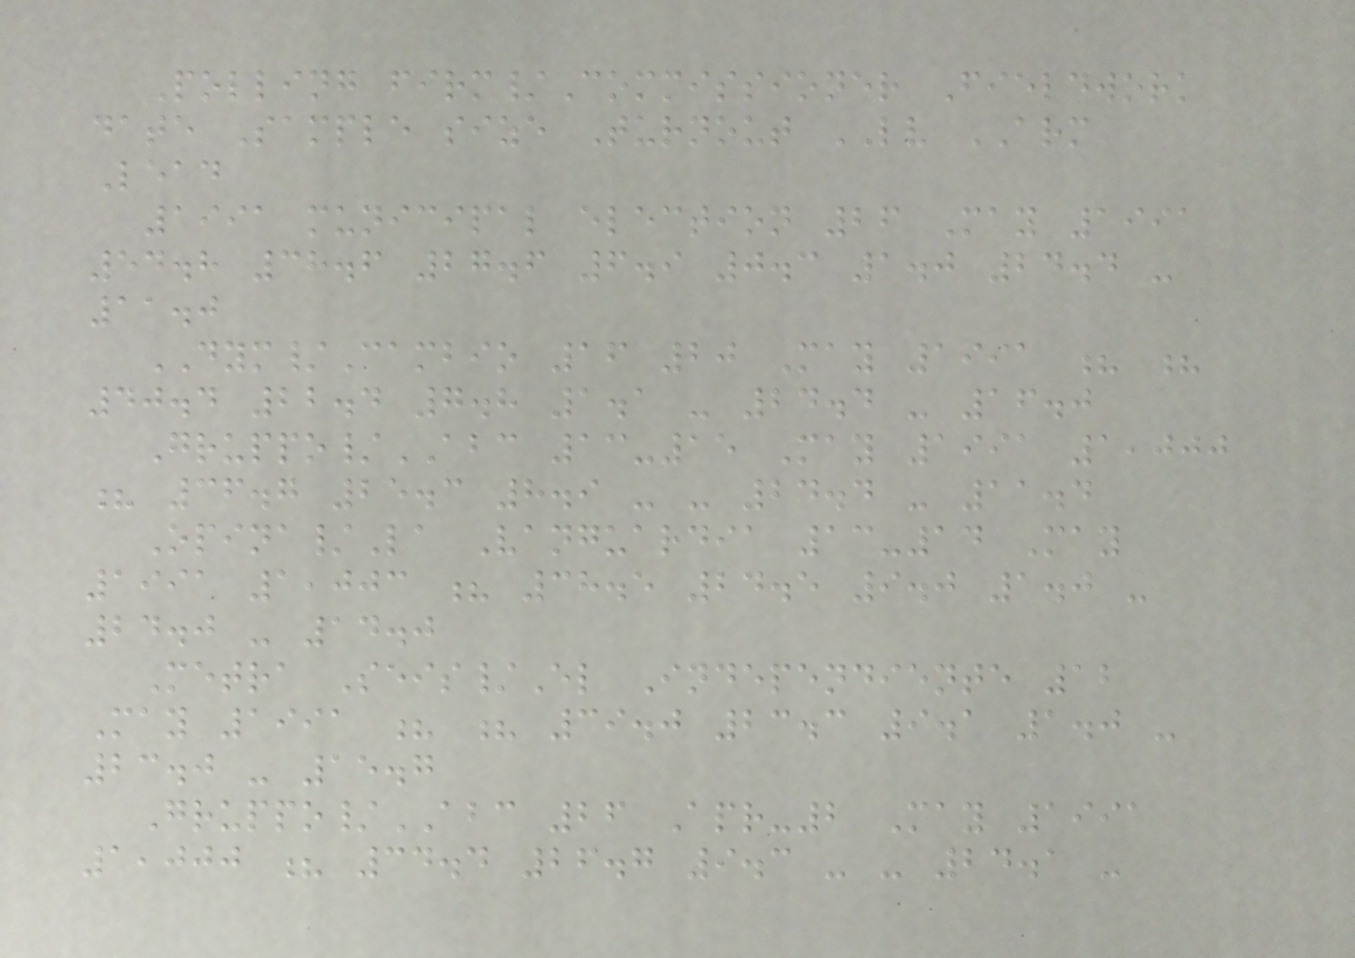Polling firm/Commissioner Fieldwork
date Sample size Turnout LV ARM
Lead
1991 municipal election 26 May 1991
54.8 38.6 27.6 6.9 0.3 1.0 24.4 -
11.0
DYM/Cambio 16 20 May 1991 ? ?
40.4 22.4 7.8 1.1 - 24.4 - 16.0
Gruppo/ABC 13-15 May 1991 1,000
? 36.7 25.3 8.9 - - 24.4 - 11.4
Opina/La Vanguardia 13-14 May
1991 1,003 ? 38.5 24.5 9.0 1.0 -
24.0 - 14.0
Metra Seis/El Independiente 12
May 1991 ? ? 39.0 23.3 9.1 1.0 -
23.0 - 15.7
Gruppo/ABC 26 Apr-2 May 1991
1,000 ? 34.4 26.7 9.3 - - 24.1 -
